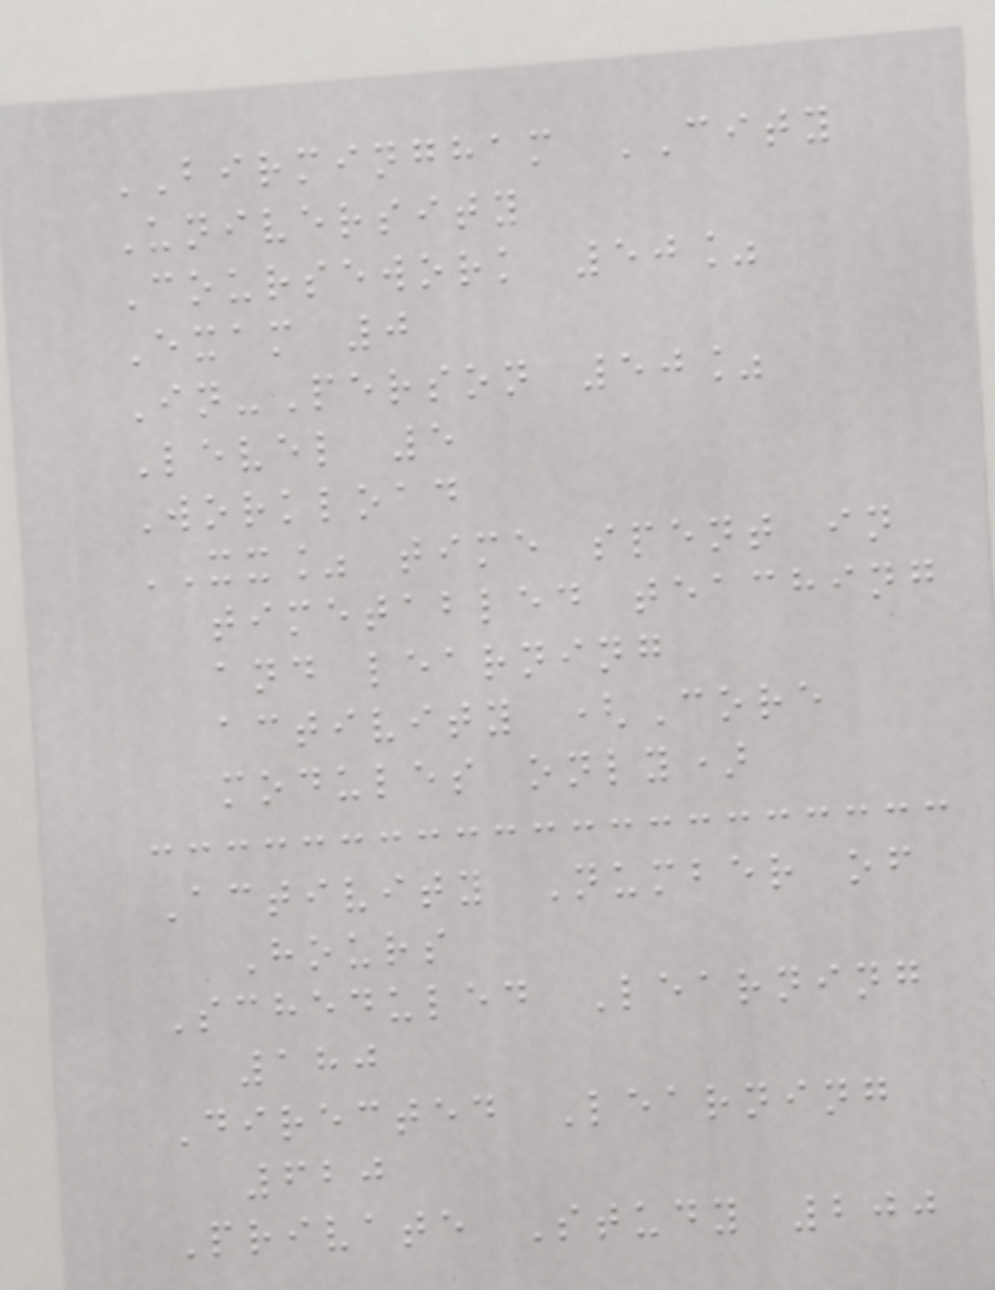BIRMINGHAM CITY
University
Coursework 50%
Exam 0
In-Person 50%
Level 5
Workload
XX% time spent in
timetabled teaching
and learning
activity (Core
modules only)
Activity Number of
Hours
Scheduled Learning
180
Directed Learning
620
Private Study 200
